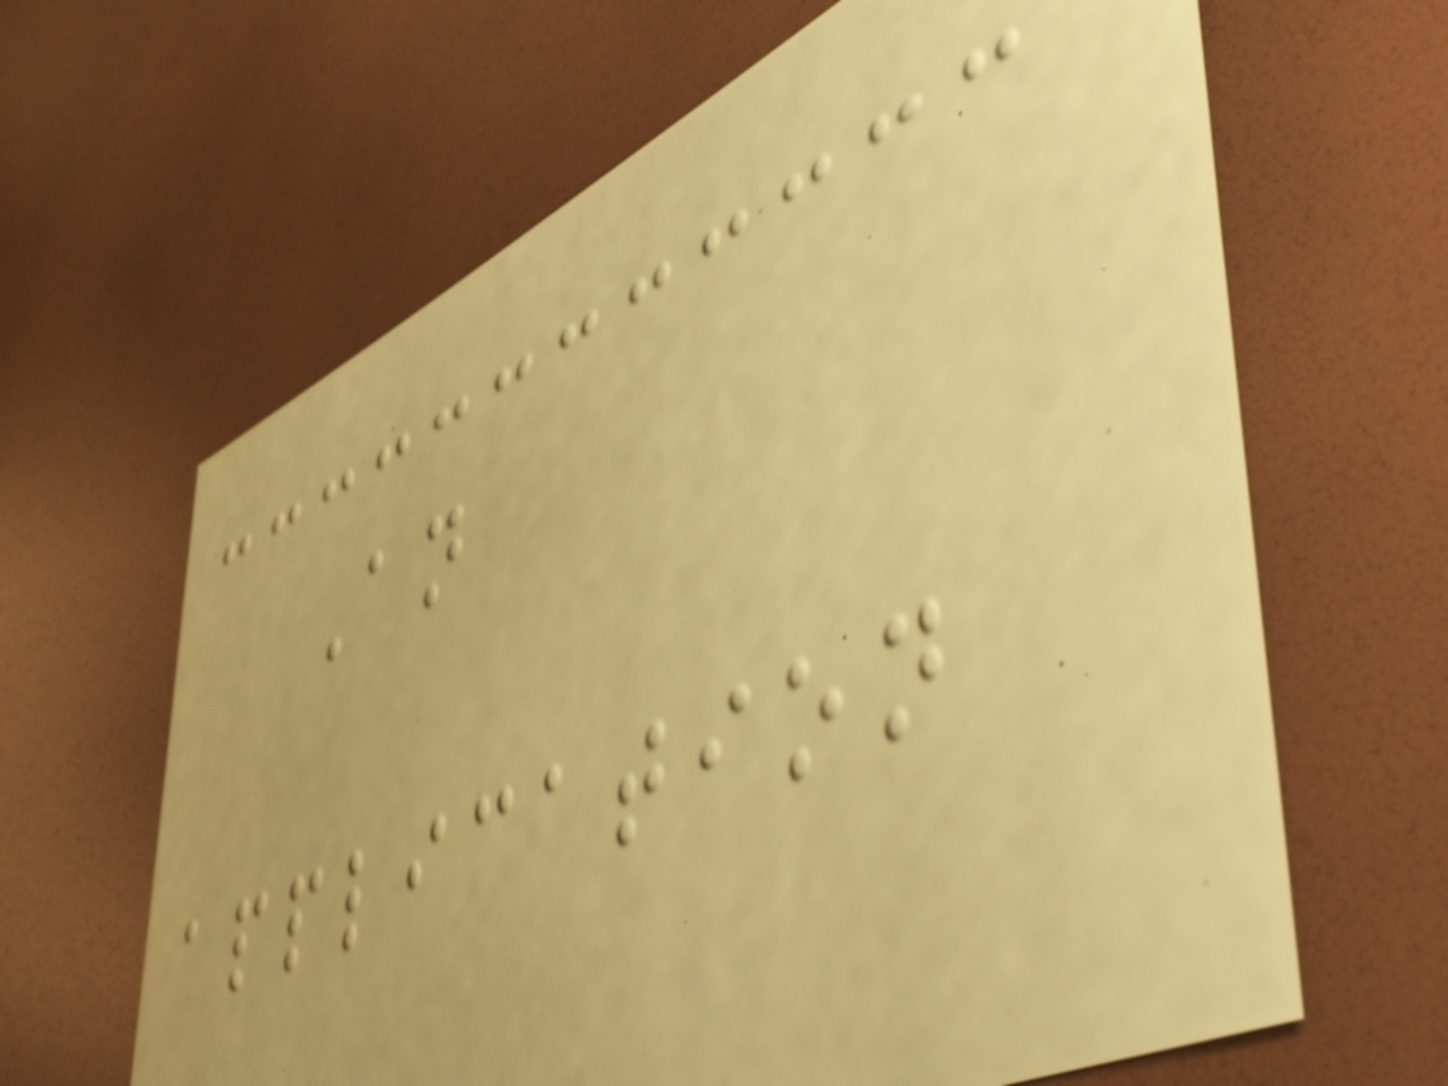An
application
